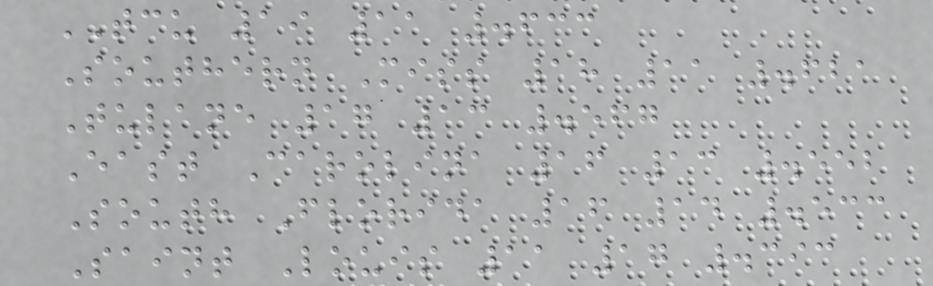TCU 19 11 .633
Southern Miss 18 11 .621
Tulane 17 13 .567
East Carolina 16 13 .552
South Florida 16 14 .533
Saint Louis 11 17 .393
